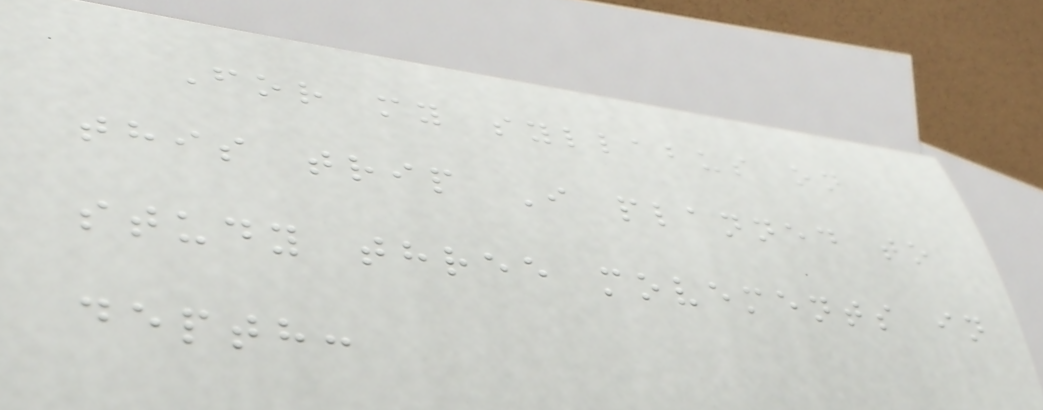For my syllabus on
this trip I planned to
study three movements in
depth:
